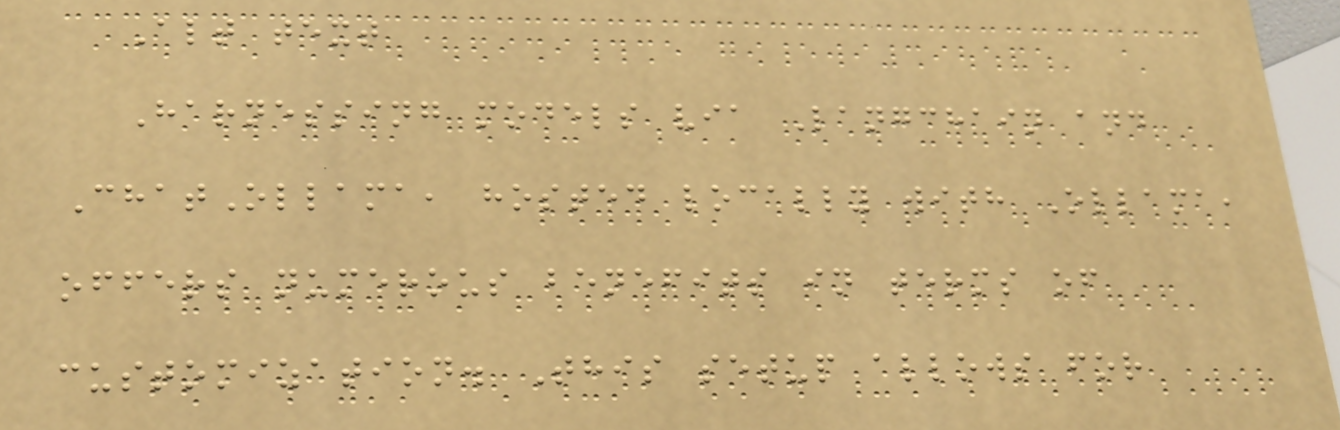Alt text
Harnessing models via Langchain and
ChatOllama, hosted locally with Ollama,
offers numerous benefits in terms of
customization. This setup allows for
